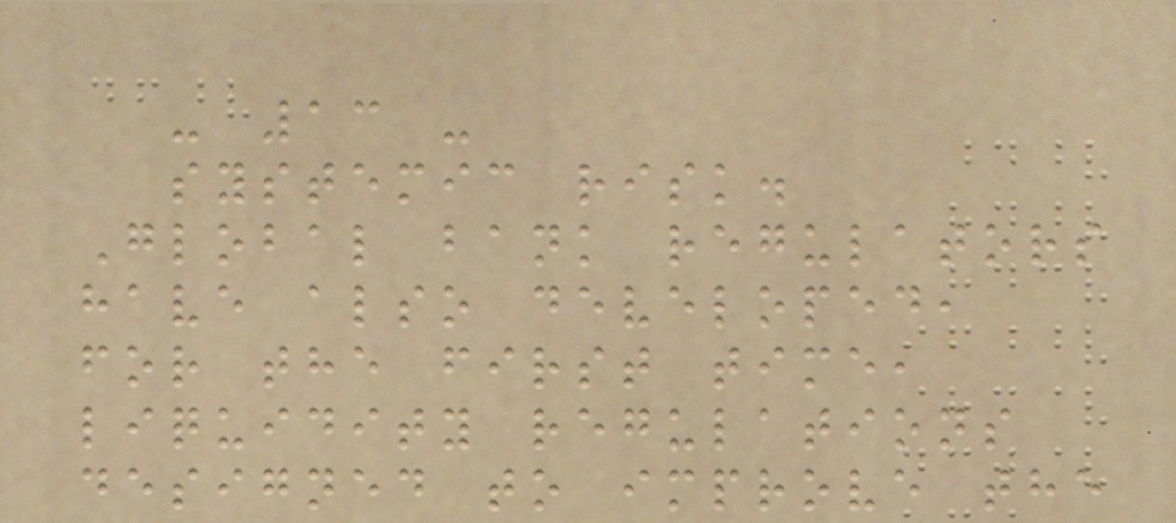- 13 -
systemic risk.
Global bank regulators
have also developed,
for the first time,
liquidity regulations
designed to improve the
